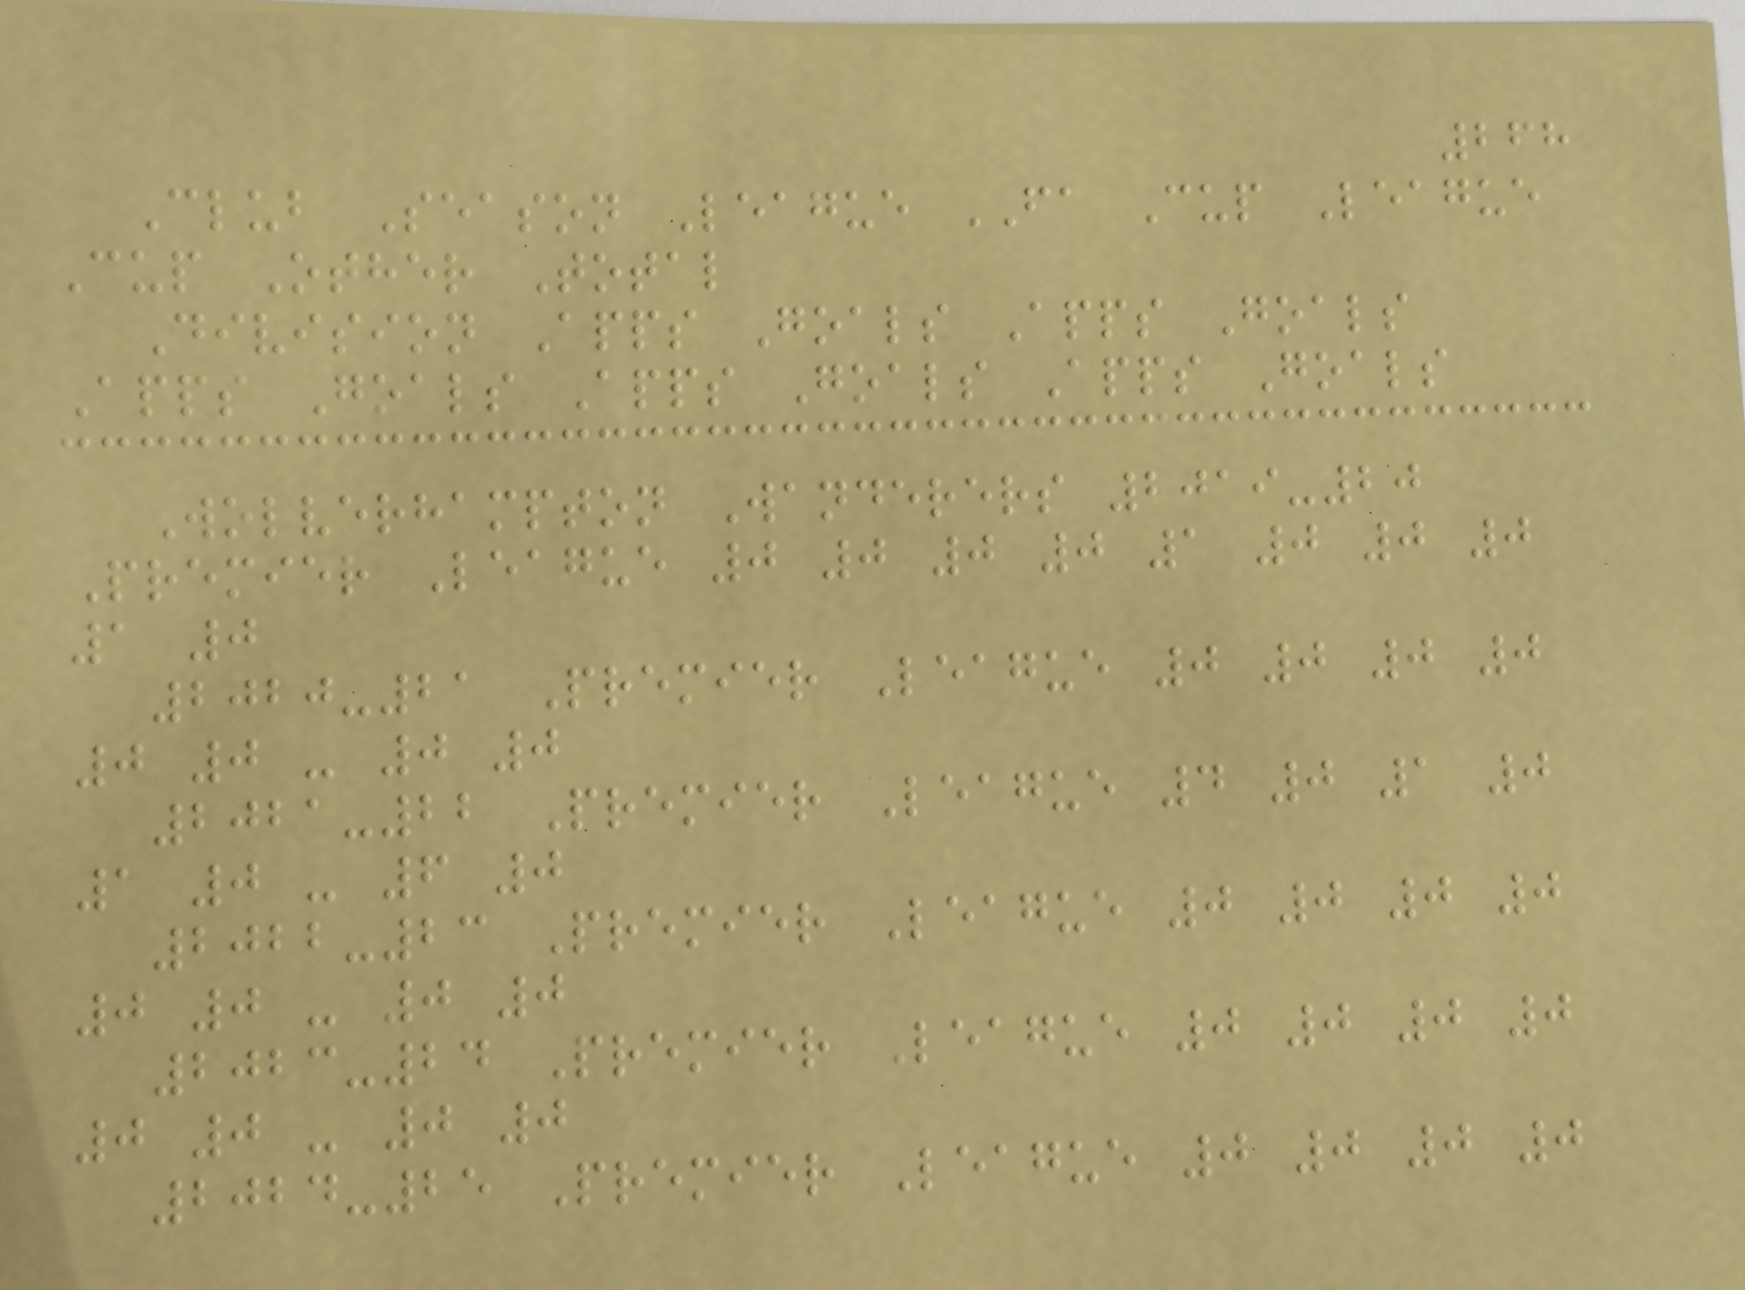268
Club Season League FA Cup League
Cup Other Total
Division Apps Goals Apps Goals
Apps Goals Apps Goals Apps Goals
Wolverhampton Wanderers 2019-20
Premier League 0 0 0 0 1 0 0 0
1 0
2020-21 Premier League 0 0 0 0
0 0 - 0 0
2021-22 Premier League 4 0 1 0
1 0 - 6 0
2022-23 Premier League 0 0 0 0
0 0 - 0 0
2023-24 Premier League 0 0 0 0
0 0 - 0 0
2024-25 Premier League 0 0 0 0
